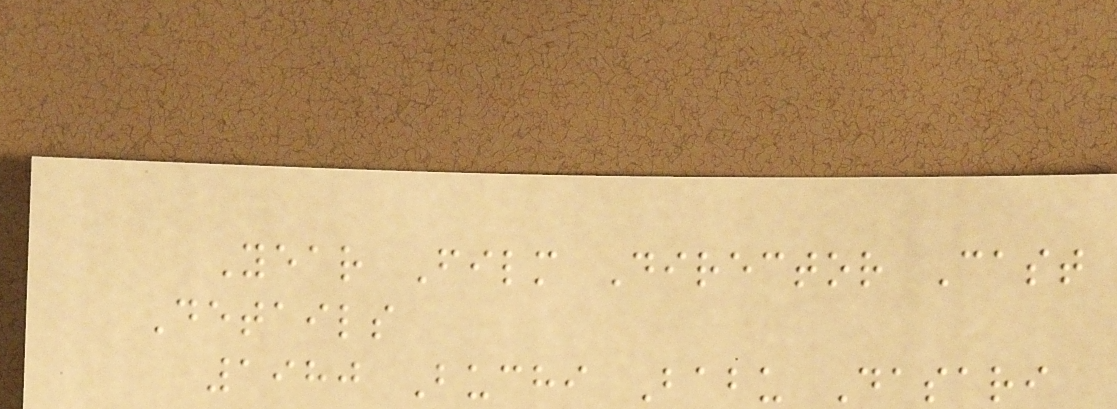Year Film Director Cast
Details
1980 Buchi Babu Dasari
